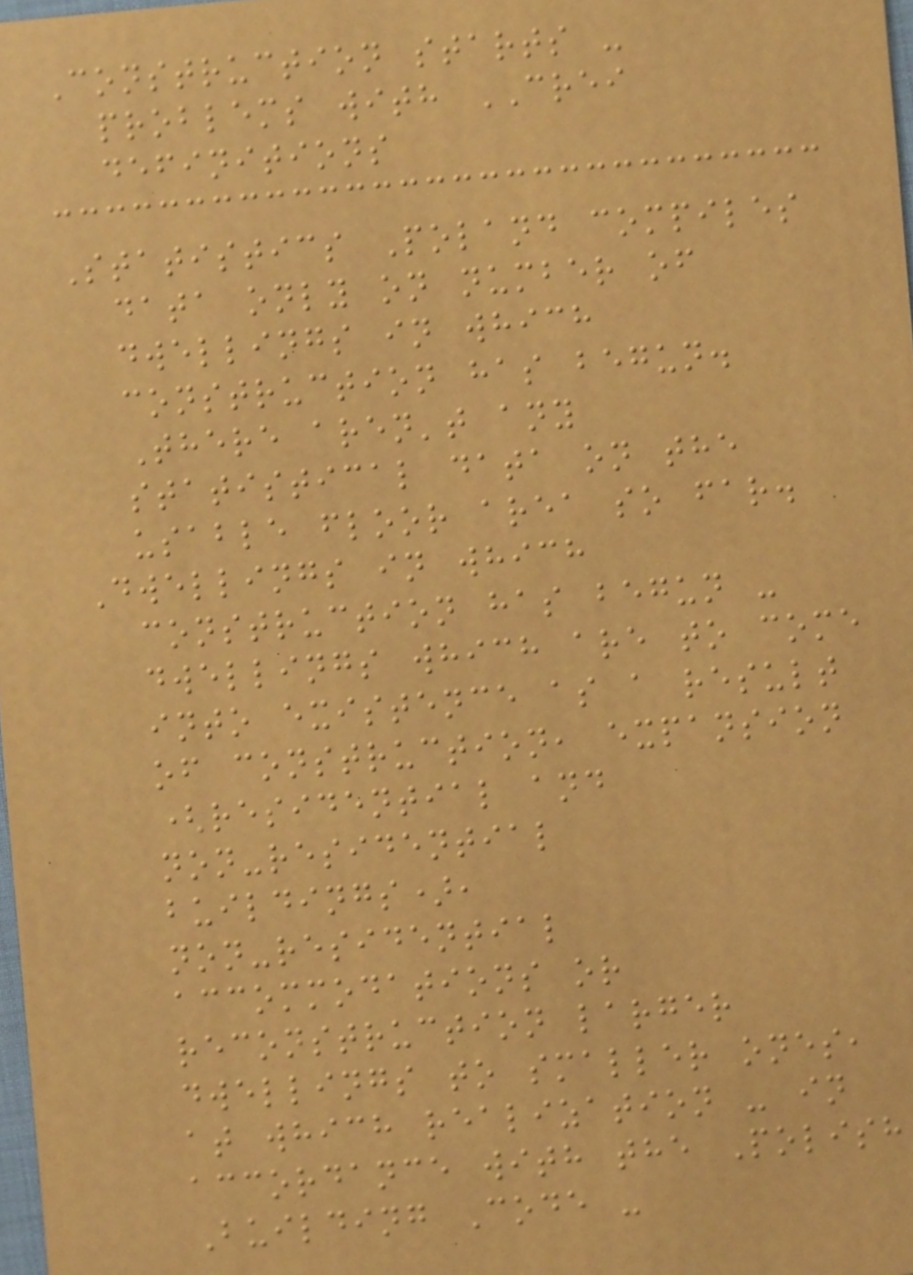Construction starts -
problems with CREI
definitions
Statistics Poland compiles
data only on number of
dwellings in which
construction has begun.
There aren't any
statistical data on the
usable floor area so far.
Dwellings in which
construction has begun -
dwellings which are to come
into existence as a result
of construction, expansion
(residential and
non-residential
buildings),
non-residential
accommodations or
reconstruction larger
dwellings to smaller ones,
at which realization - in
accordance with the Polish
Building Code -
